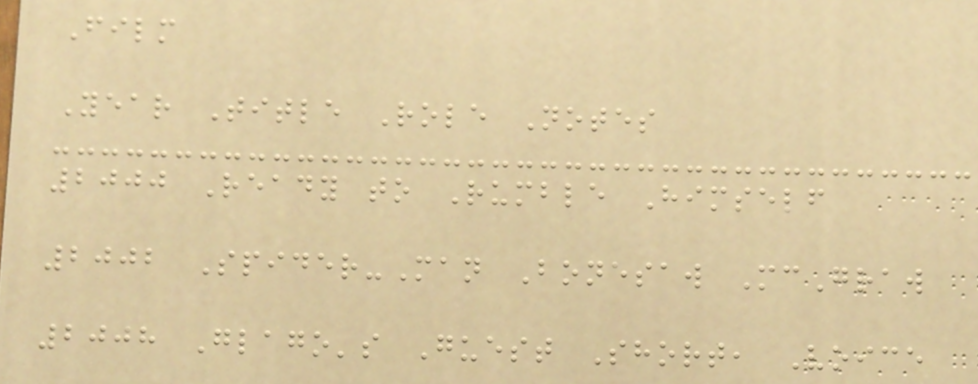Film
Year Title Role Notes
2000 Ready to Rumble Himself
2002 Spider-Man Bonesaw McGraw
2008 Glago's Guest Short, Voice
